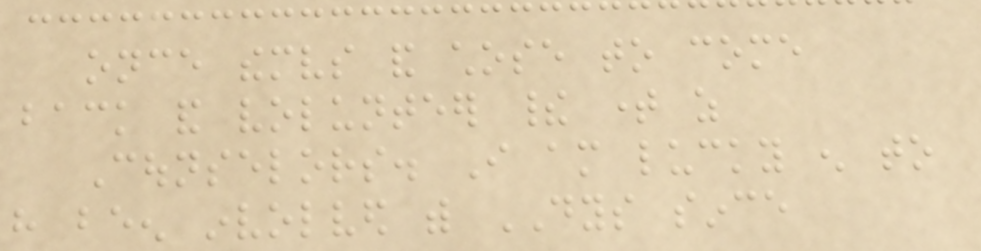once themselves and chose to come
back and volunteer their time as
Counselors. I am lucky enough to
have been involved with DYS since
